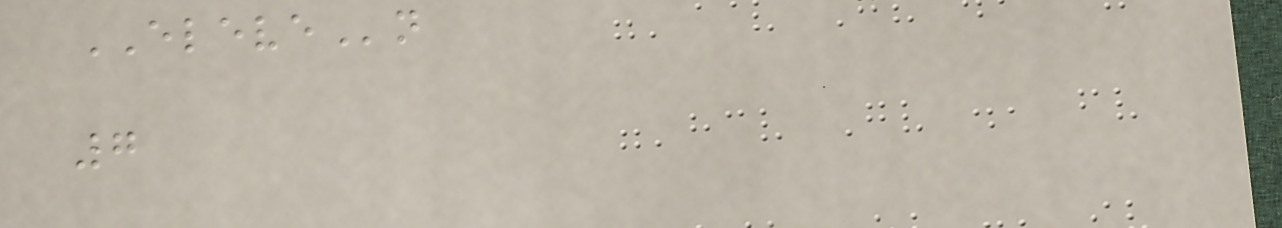ELEVEn
7
